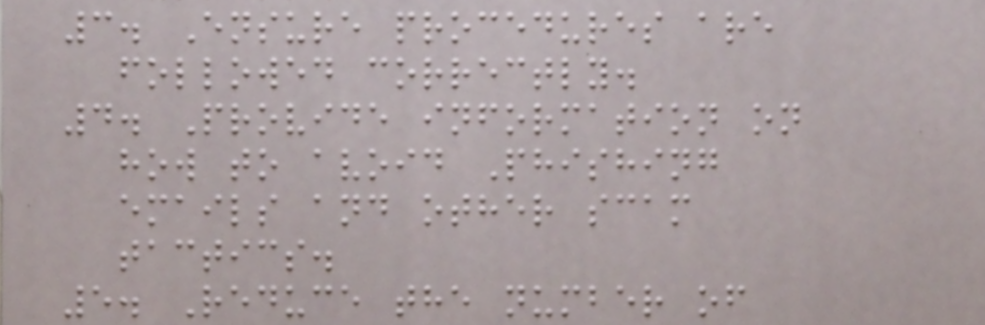3. Ensure procedures are
followed correctly.
4. Provide information on
how to avoid Phishing
emails and other scam
tactics.
5. Reduce the number of
